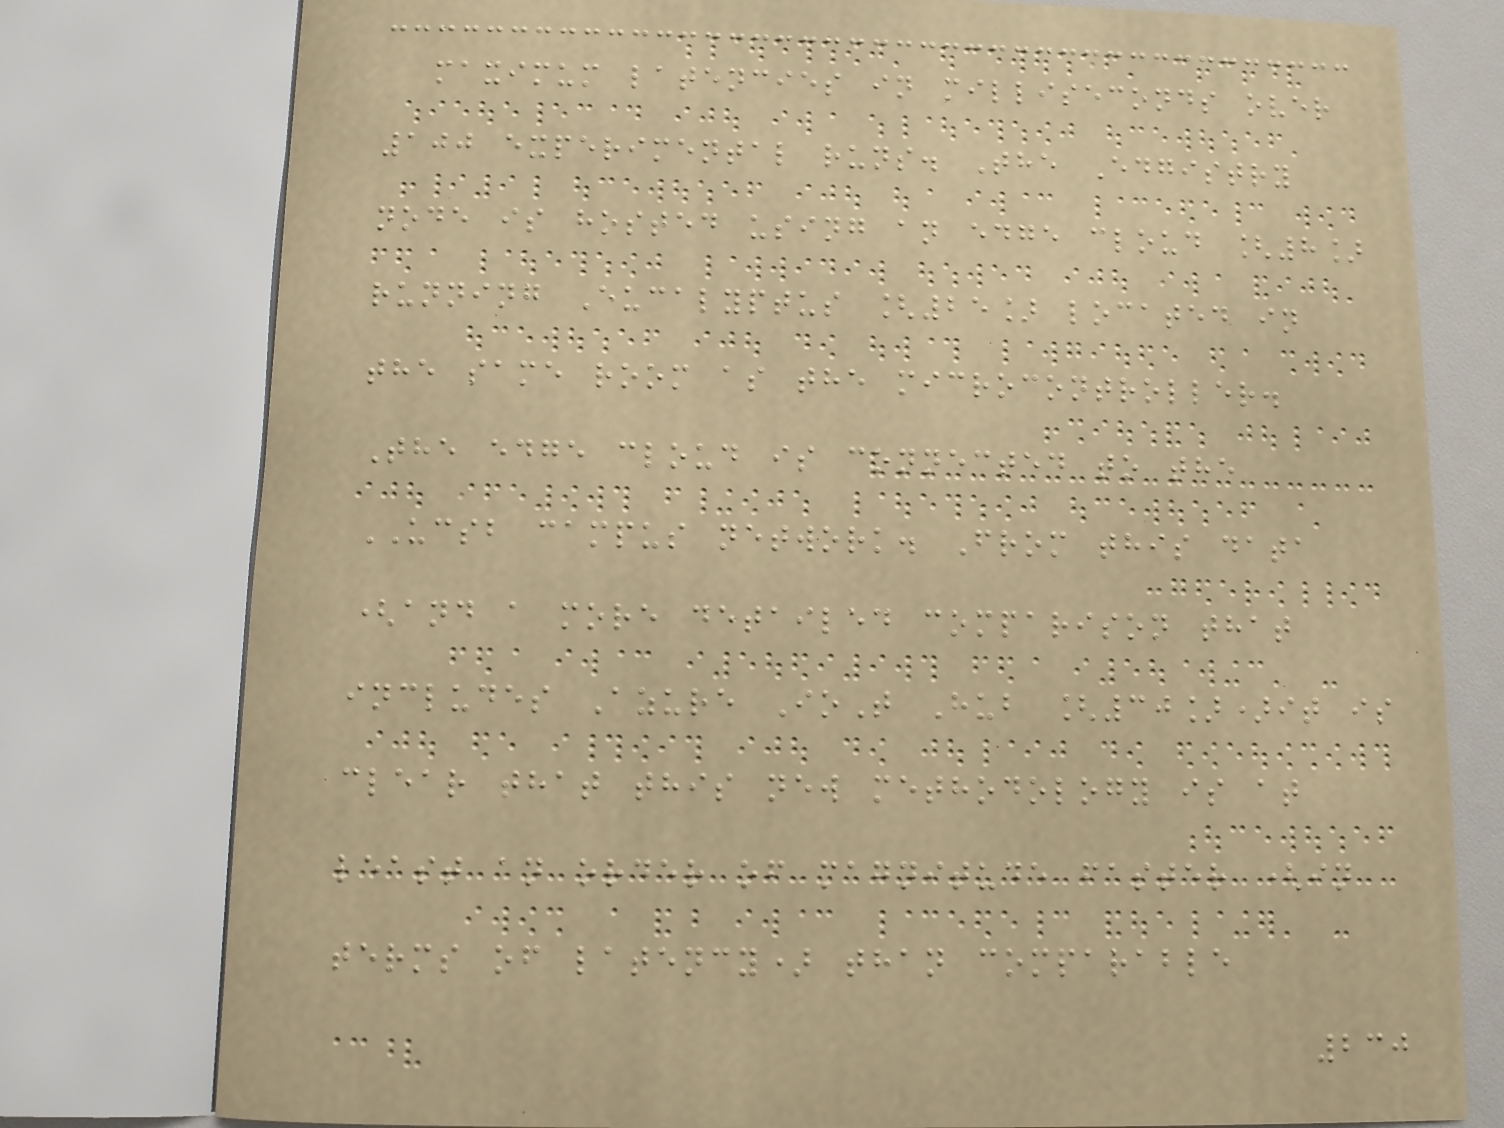maximum latencies in milliseconds over
100 experimental runs. The Edgistry
node is hosted using an edge cloud [8]
running Eucalyptus [25] located in
the same room as the microcontroller.
The edge cloud is connected to the
UCSB campus network. From this data
(and a more detailed comparison that
includes Azure IoT Hub [30])it is
clear that this new methodology is at
least an order of magnitude faster (in
terms of latency) than comparable
230
